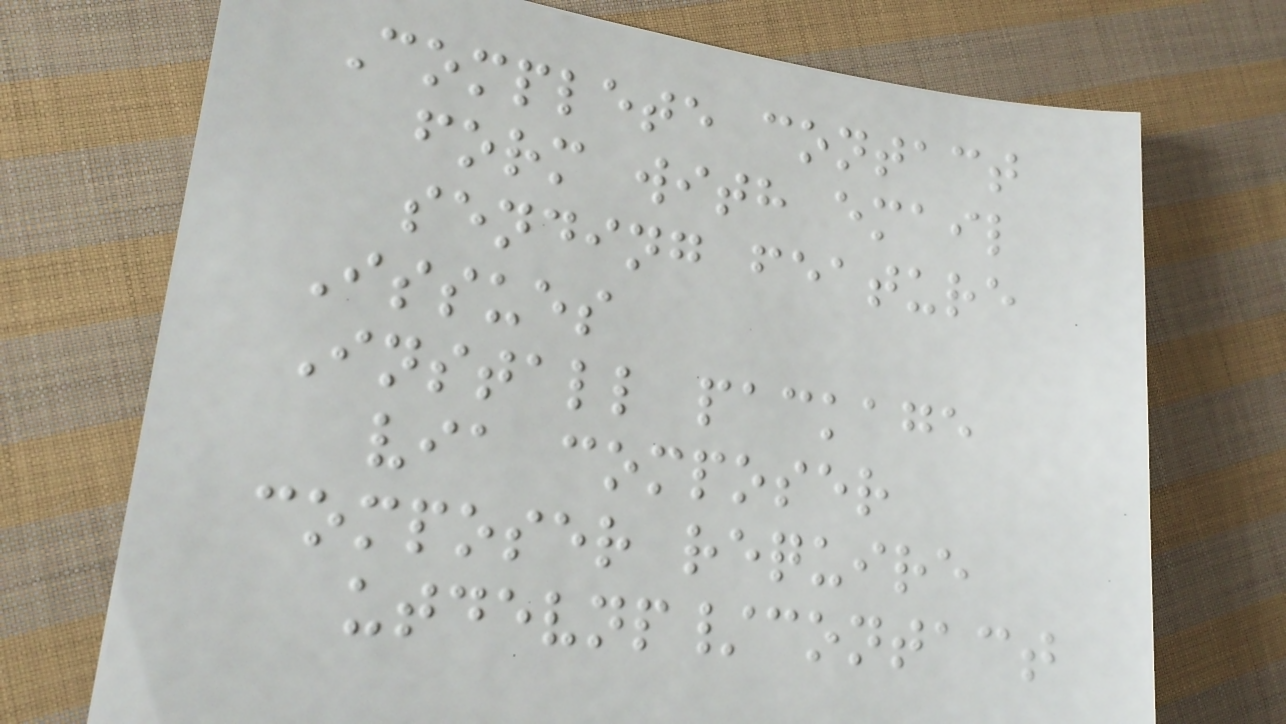Complete contact
form with email
sending feature
Issues
Install package
via composer
composer require
utdevnp/contact
